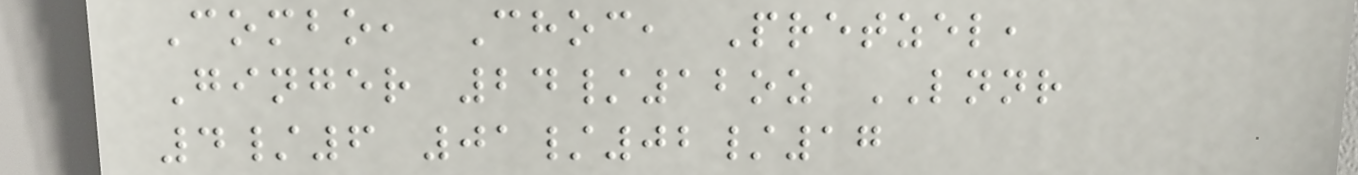Combo, Choc, Pretzel,
Ginger 24/12oz LNNR
4/6 01/02/17
